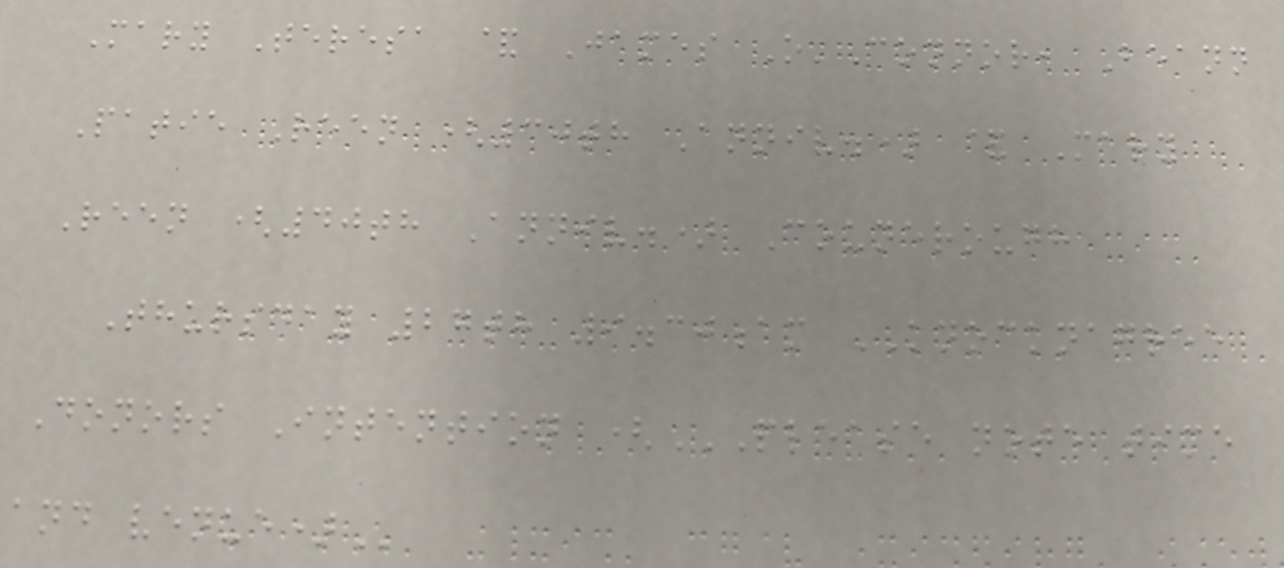Mary Teresa & James O'Connor, Beann
Patie Reen (30th Anniv.) & Mary
Reen (40th Anniv.) Counerough
Thursday 27th 9.30am KNOCKNAGREE
Donors Intention (PLEASE NOTE TIME
AND VENUE)
